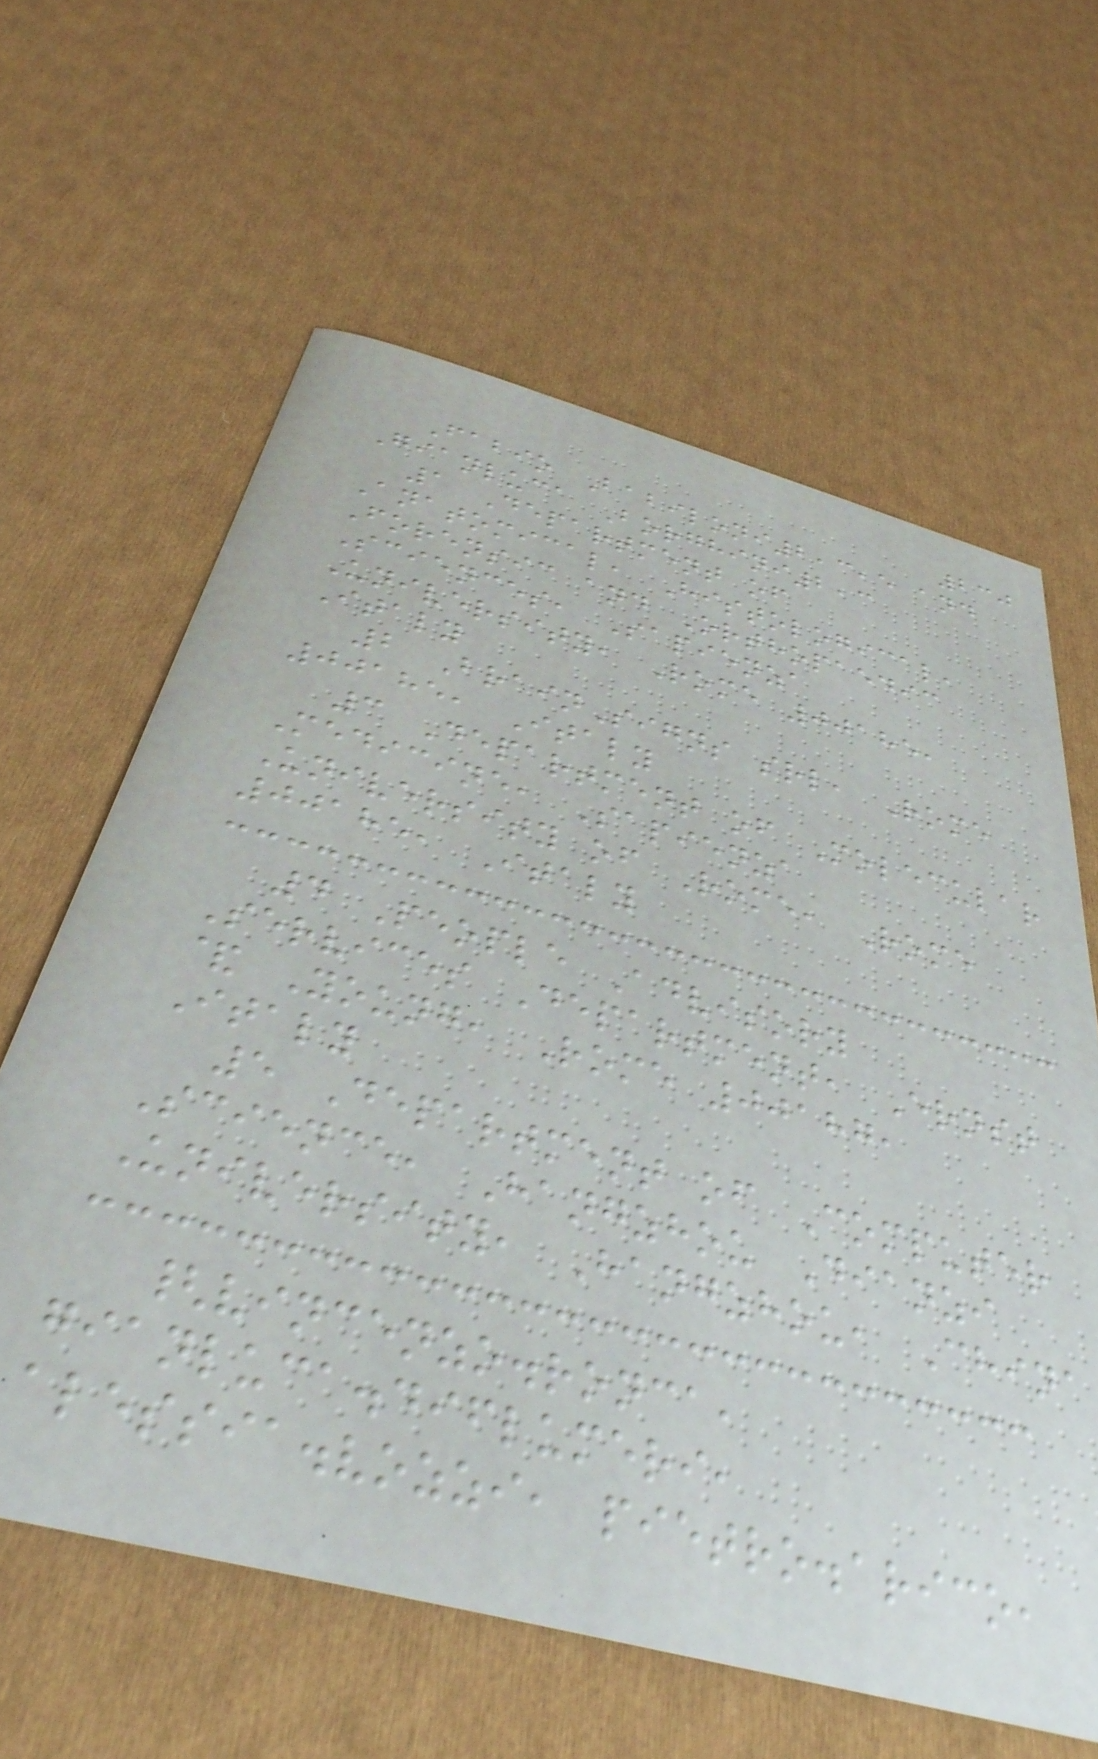230
Fabio Babiloni2,3,5 and
Gianluca Borghini2,3
1 Department of
Anatomical, Histological,
Forensic and Orthopaedic
Sciences, Sapienza
University, Rome 00185,
Italy
2 BrainSigns srl, Rome
00185, Italy
3 Department of Molecular
Medicine, Sapienza
University of Rome, Rome
00185, Italy
4 People Advisory
Services Department, Ernst
& Young, Rome 00187,
Italy
5 Department of Computer
Science, Hangzhou Dianzi
University, Hangzhou, China
{vincenzo.ronca,
gianluca.diflumeri,
alessia.vozzi, pietro.arico,
